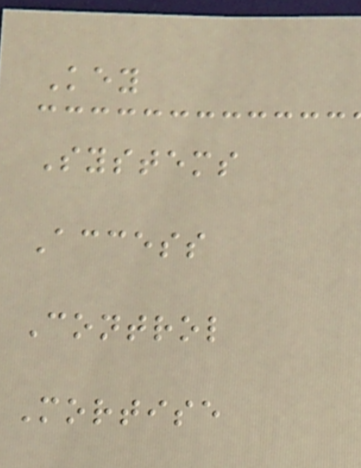Key
Systems
Access
Control
Mortise
